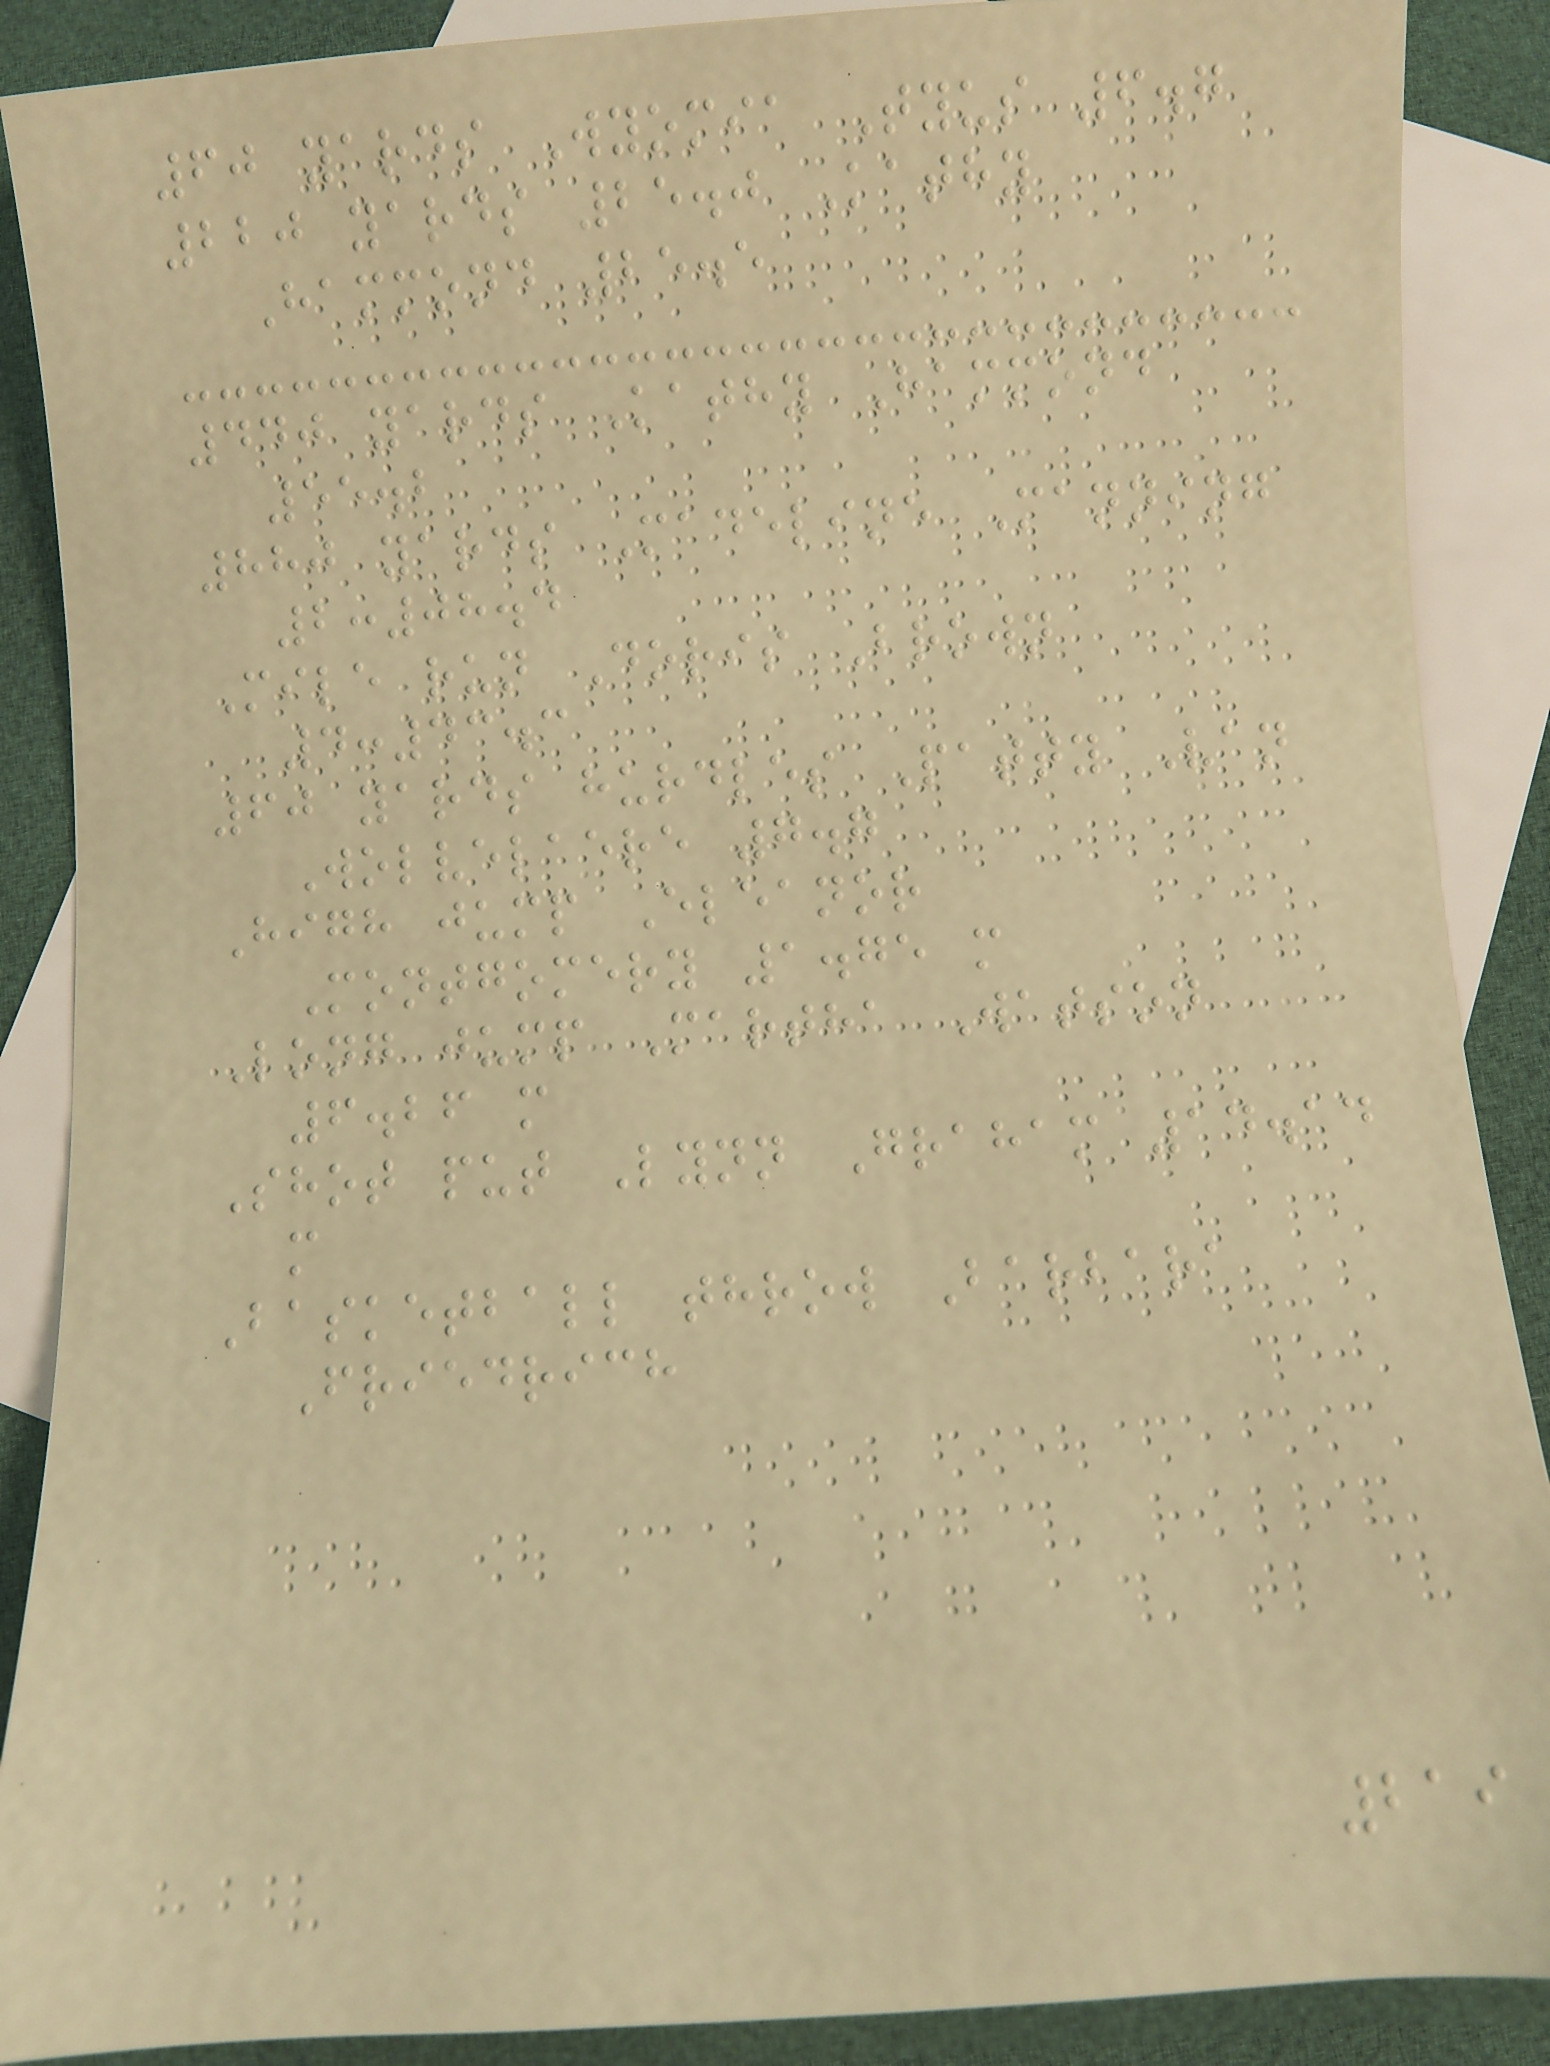60 yards Wyomia Tyus 6.7
220 yards 25.0 Kathy
Hammond 25.5
440 yards Kathy Hammond
55.2
880 yards Madeline Manning
2:08.4
Mile run Doris Brown
4:43.3
60 yards hurdles Patty Van
Wolvelaere 7.7
High jump Eleanor
Montgomery 1.75 m
Long jump Martha Watson
6.26 m
Shot put Lynn Graham 14.14
m
Basketball throw Barbara
Friedrich
219
